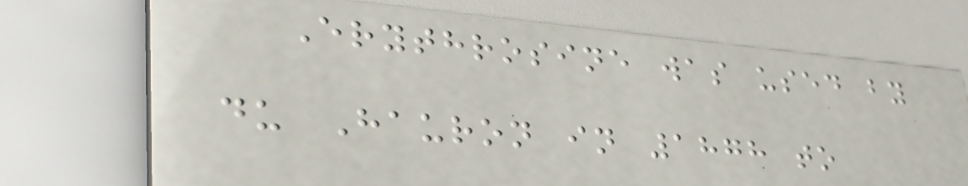Erythrosine was used by
du Hauron in 1878 to
